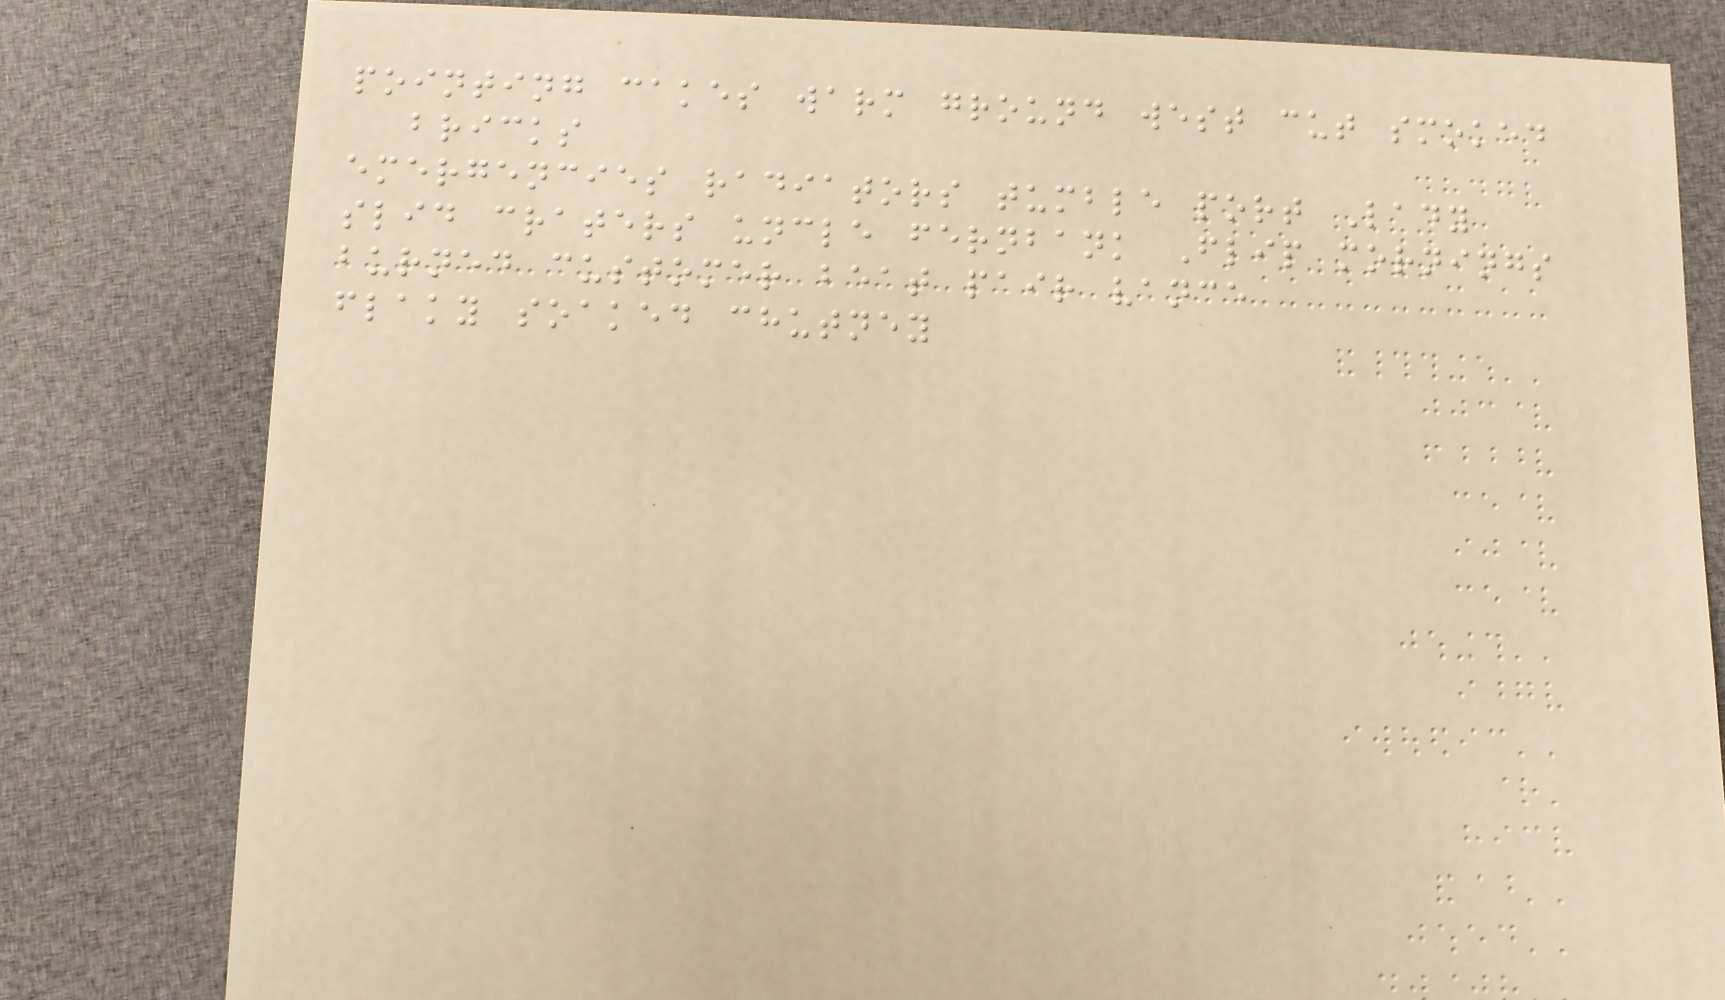pointing cakes warm ground west cut smoked
bricks
emergencies radiators tumble port Lady
slid craters uncle fernbank Flip mornings
burned customer beat pair vance
flaky soaked chutney
